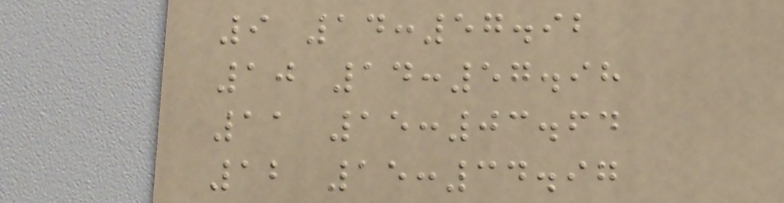9 14:57.92
10 14:57.98
11 15:03.64
12 15:34.97
